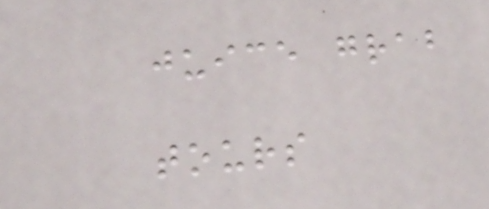juice grab
tours
